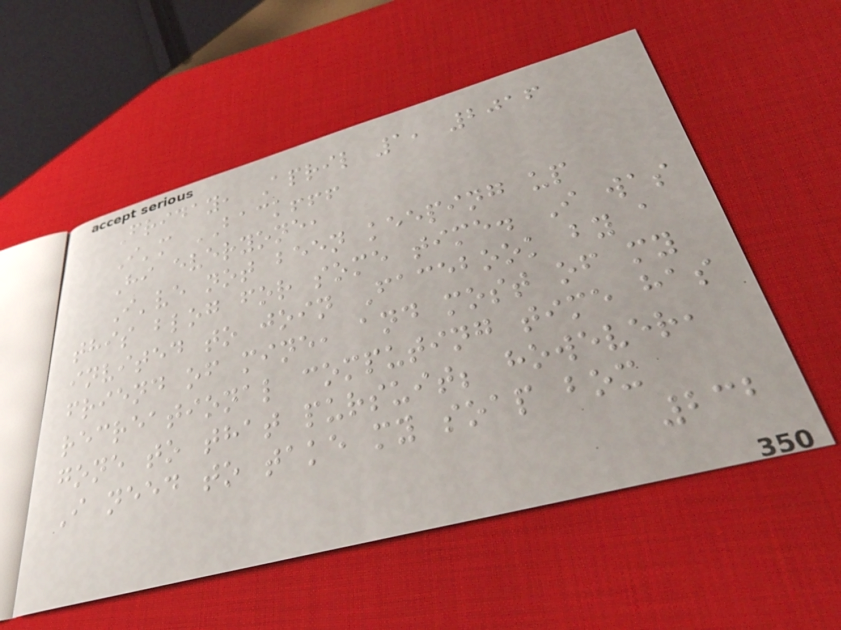Friday, April 1, 2016
I'm BACK!!!
Hi everyone,
I've not been keeping up
this blog for some time. I was
invited to join Facebook by a
friend of mine, and most of my
recreational computing time has
gone to that pursuit; however,
I need to take my soap box
232
